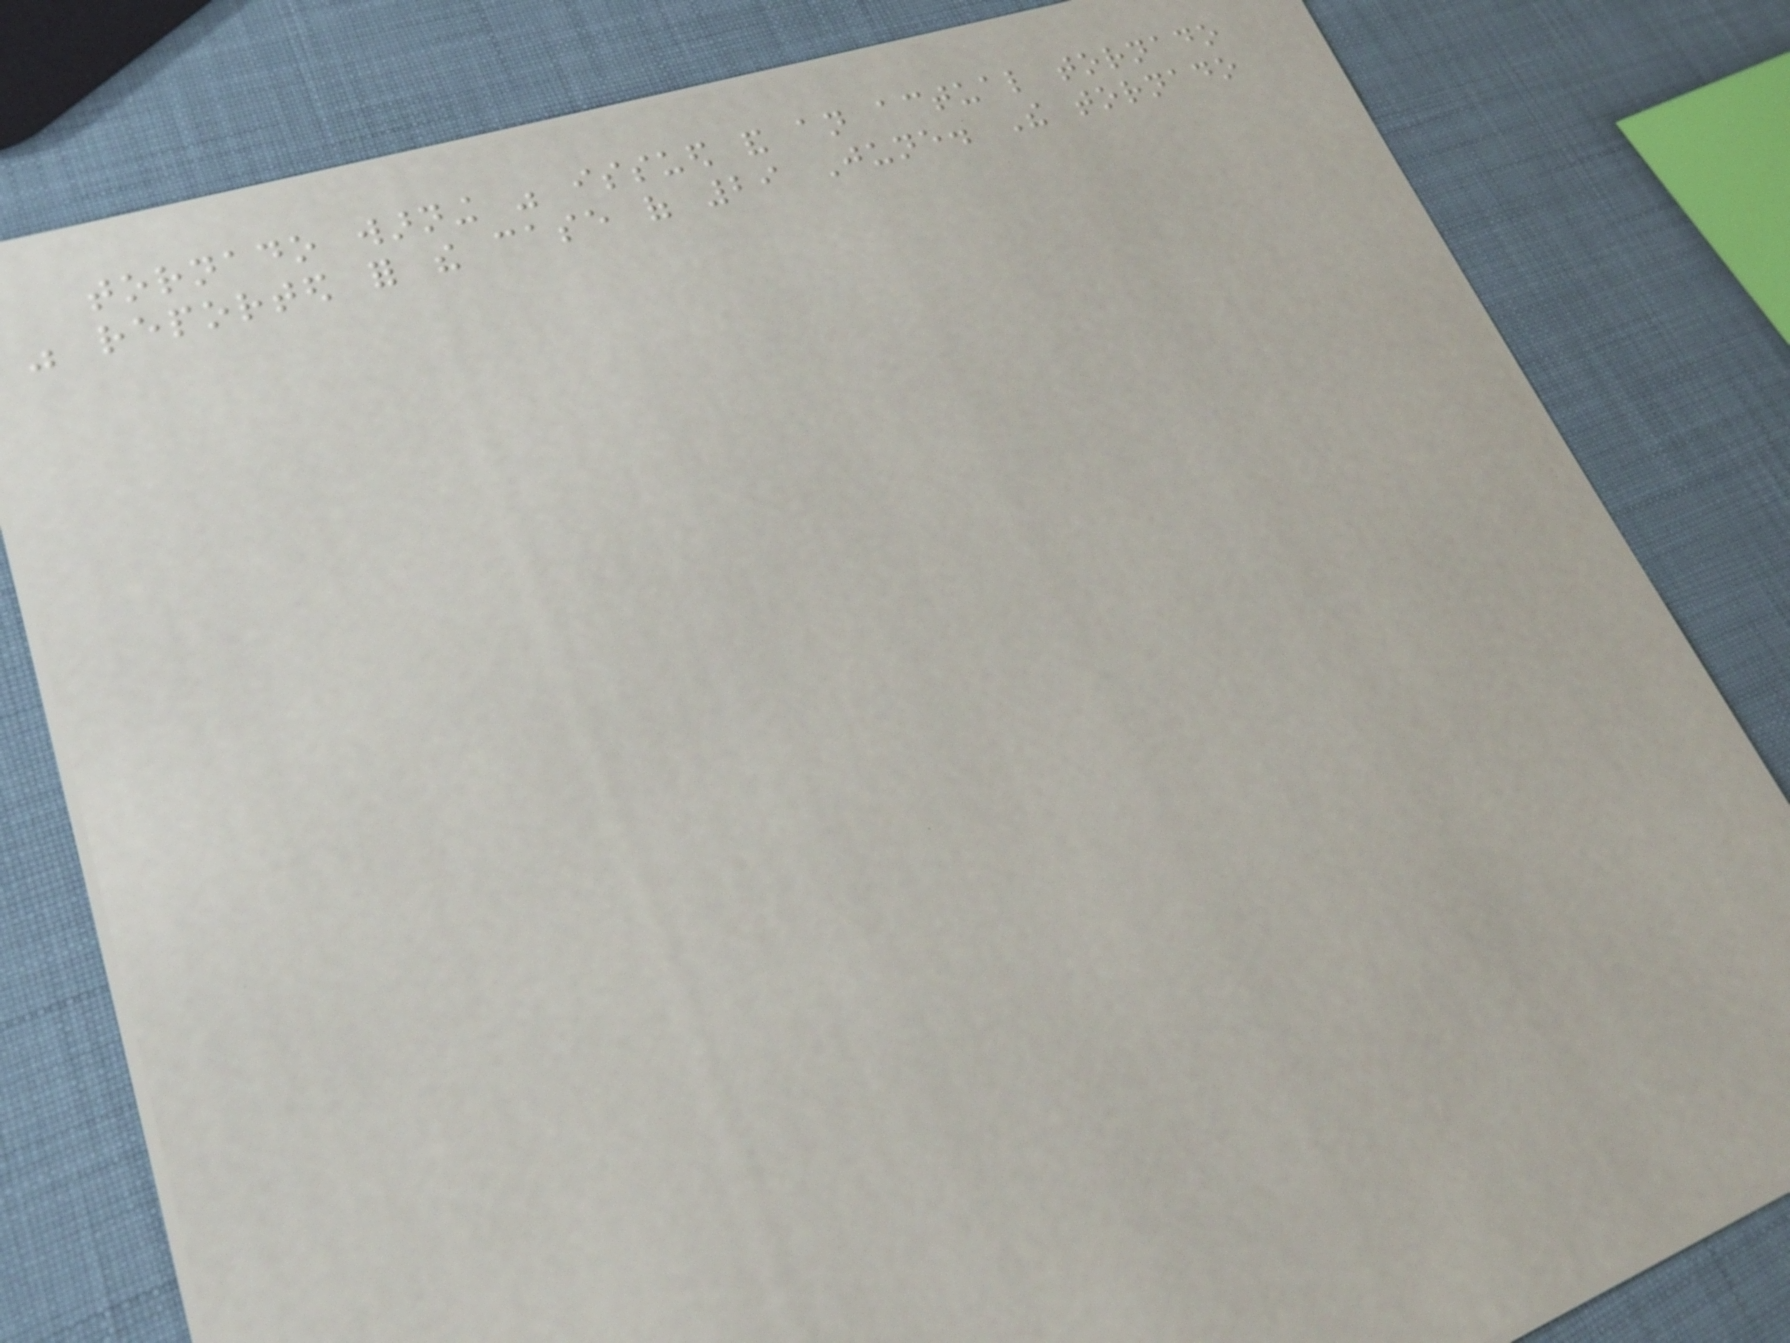tornado warning was issued and an actual tornado
was reported for the case of 29 June. The tornado
